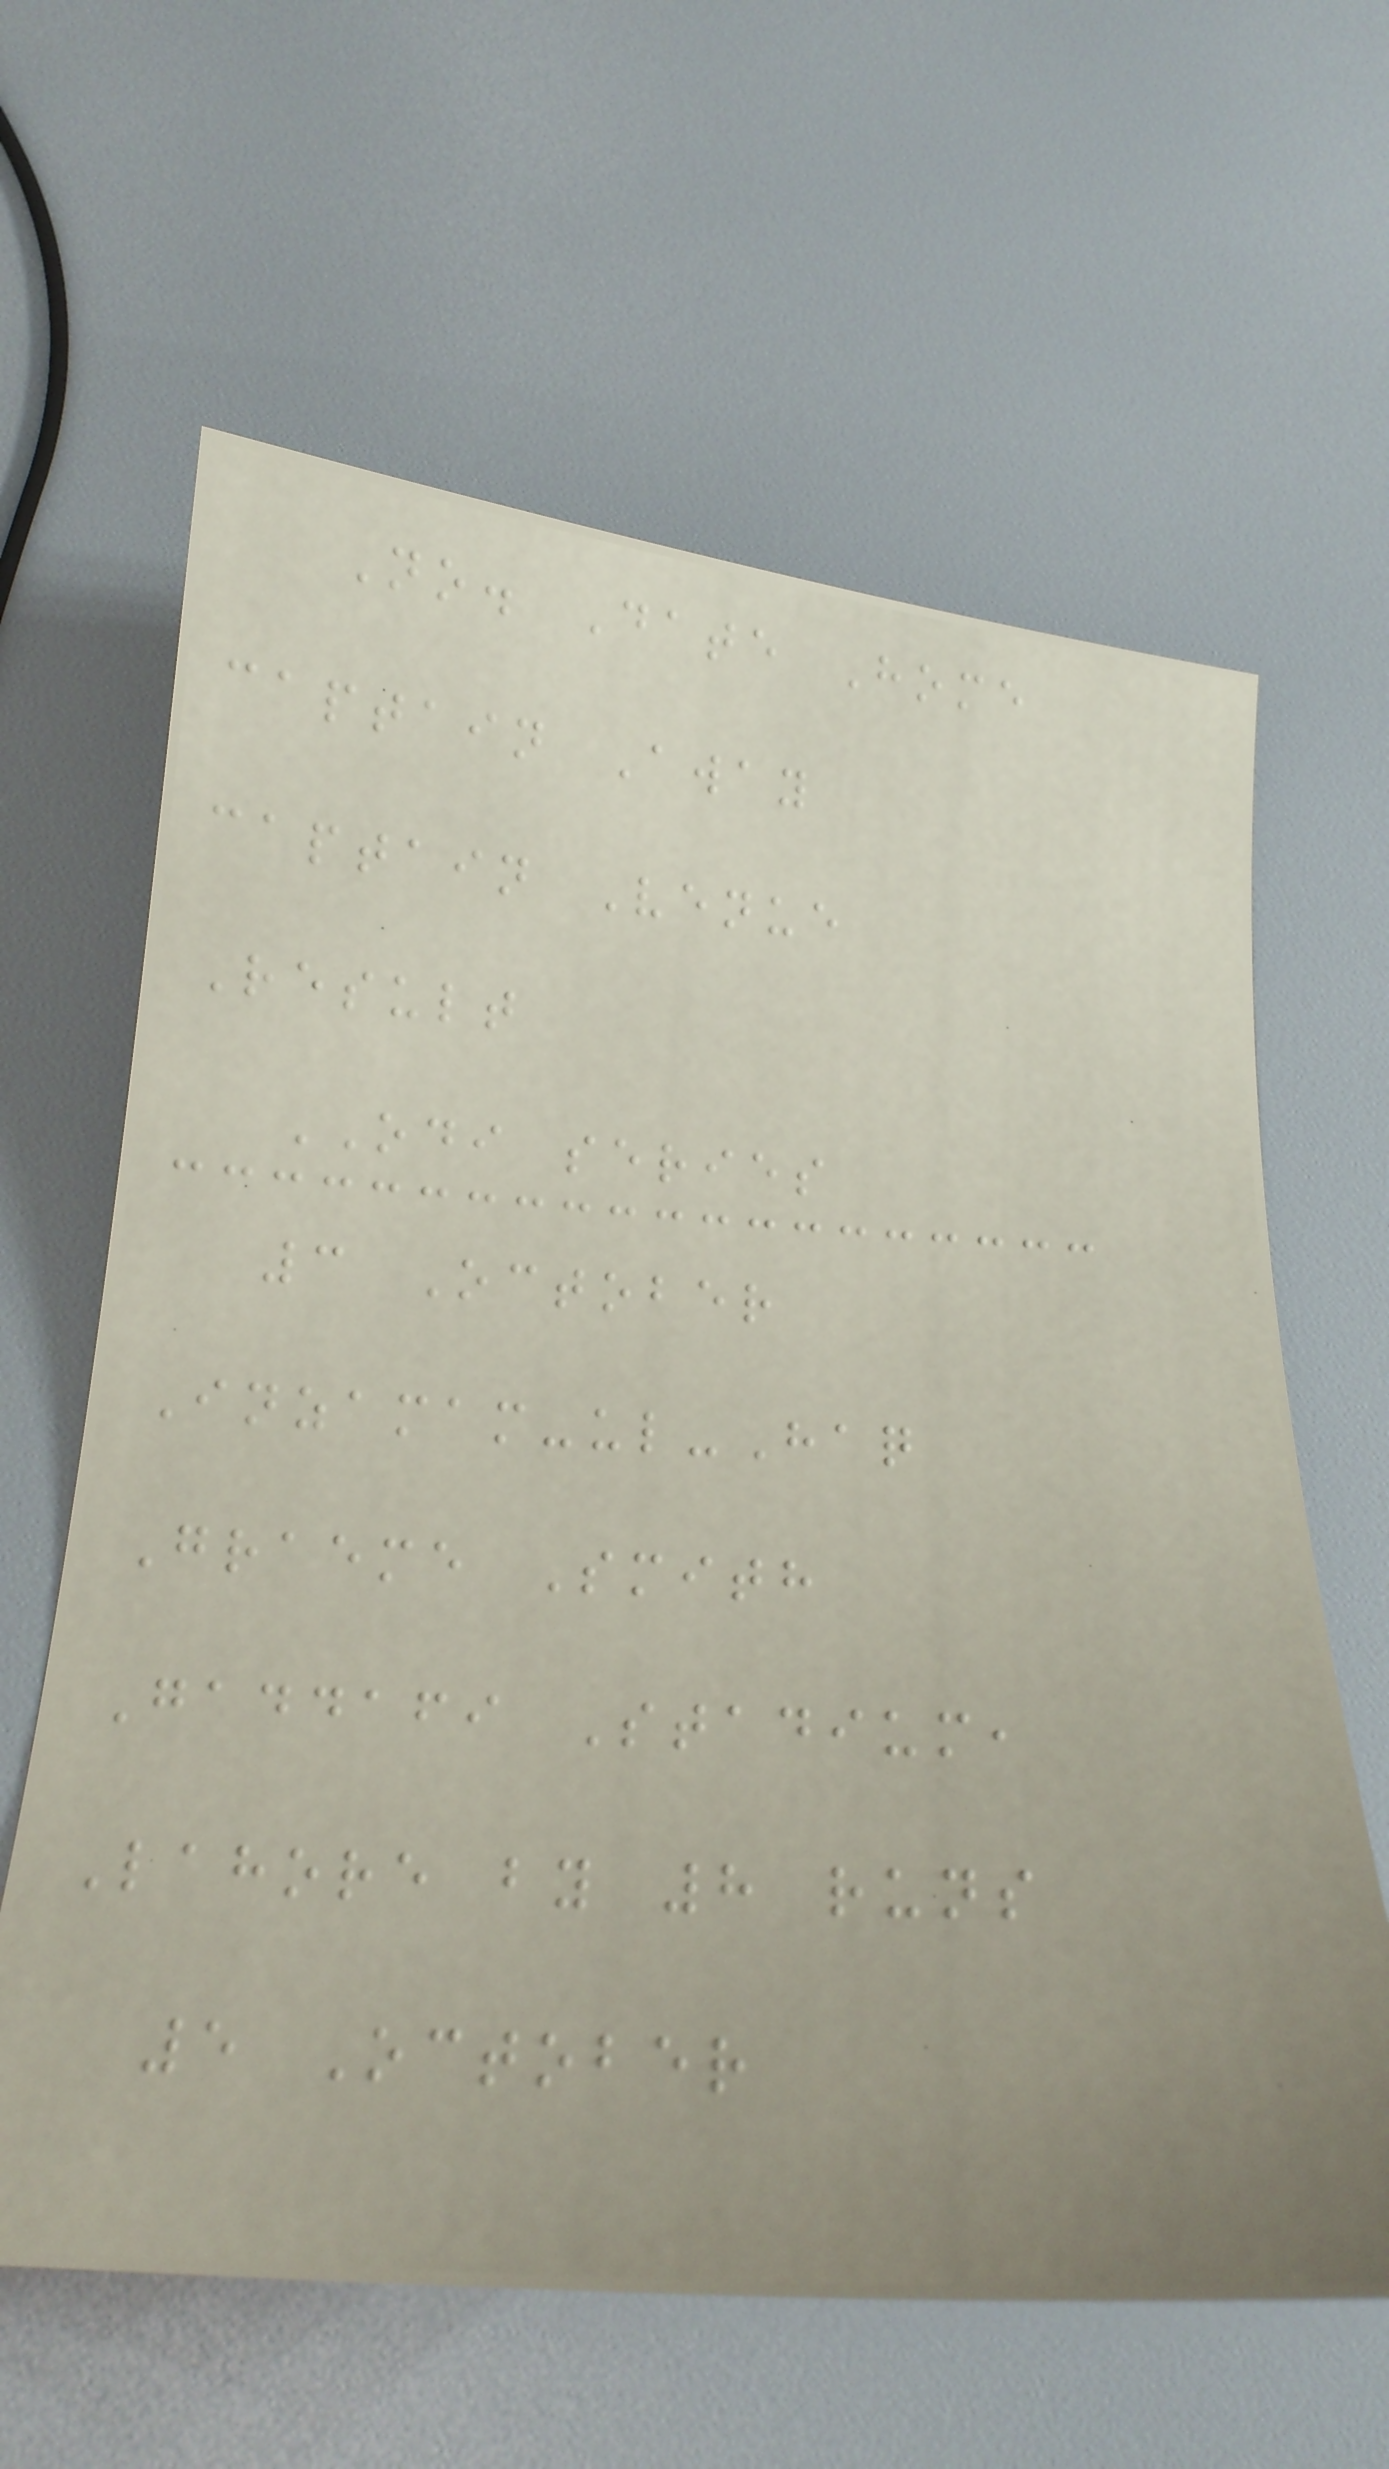No. Date Home
captain Away
captain Venue
Result
ODI series
3 October
Inzamam-ul-Haq
Graeme Smith
Gaddafi Stadium,
Lahore by 8 runs
5 October
